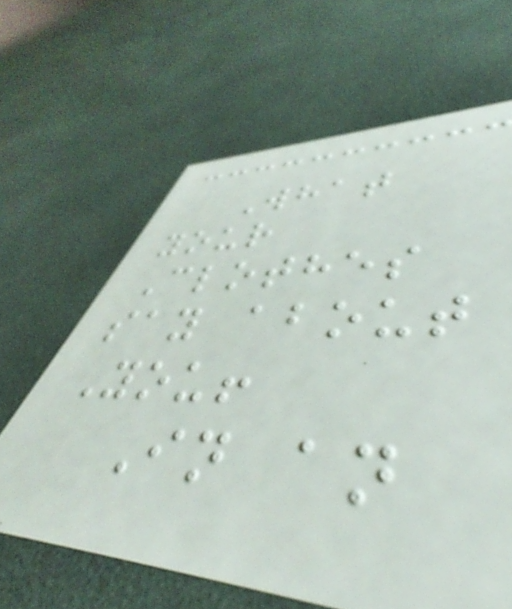What
your
Clothes
say about
You!
In an
